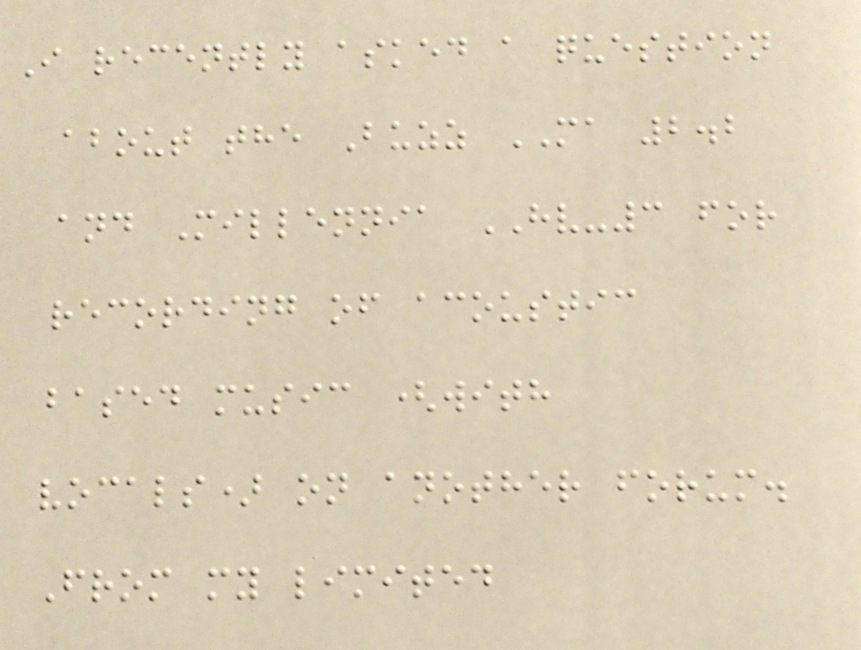I recently asked a question
about the Buzz MA 2.2
and Millennia HV-3 for
recording of acoustic
based music (with
vocals) on another forum.
From my limited
